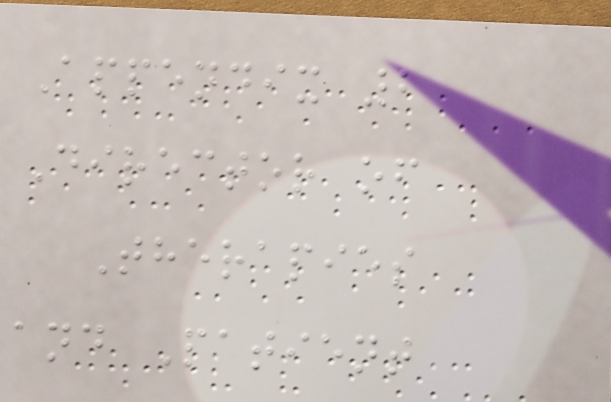Appendix 2
Director of
Therapies
and Patient
